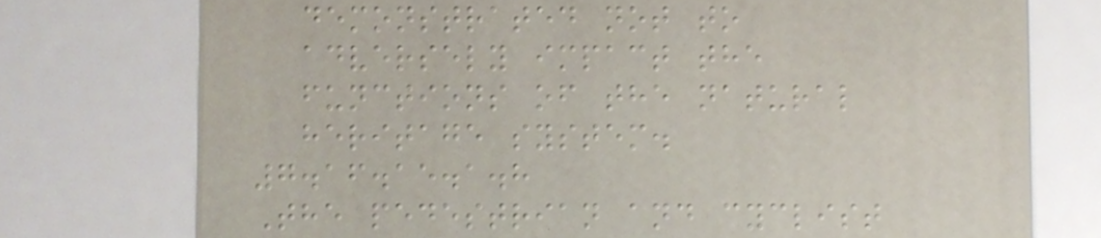demonstrated not to
adversely impact the
functions of the natural
heritage system.
7.16.15.1.8
The pedestrian and cyclist
